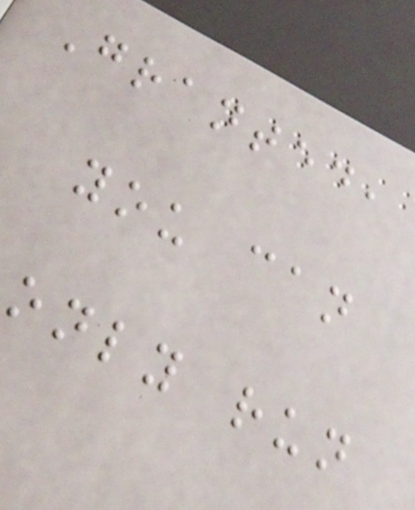Granted,
you can
only run
